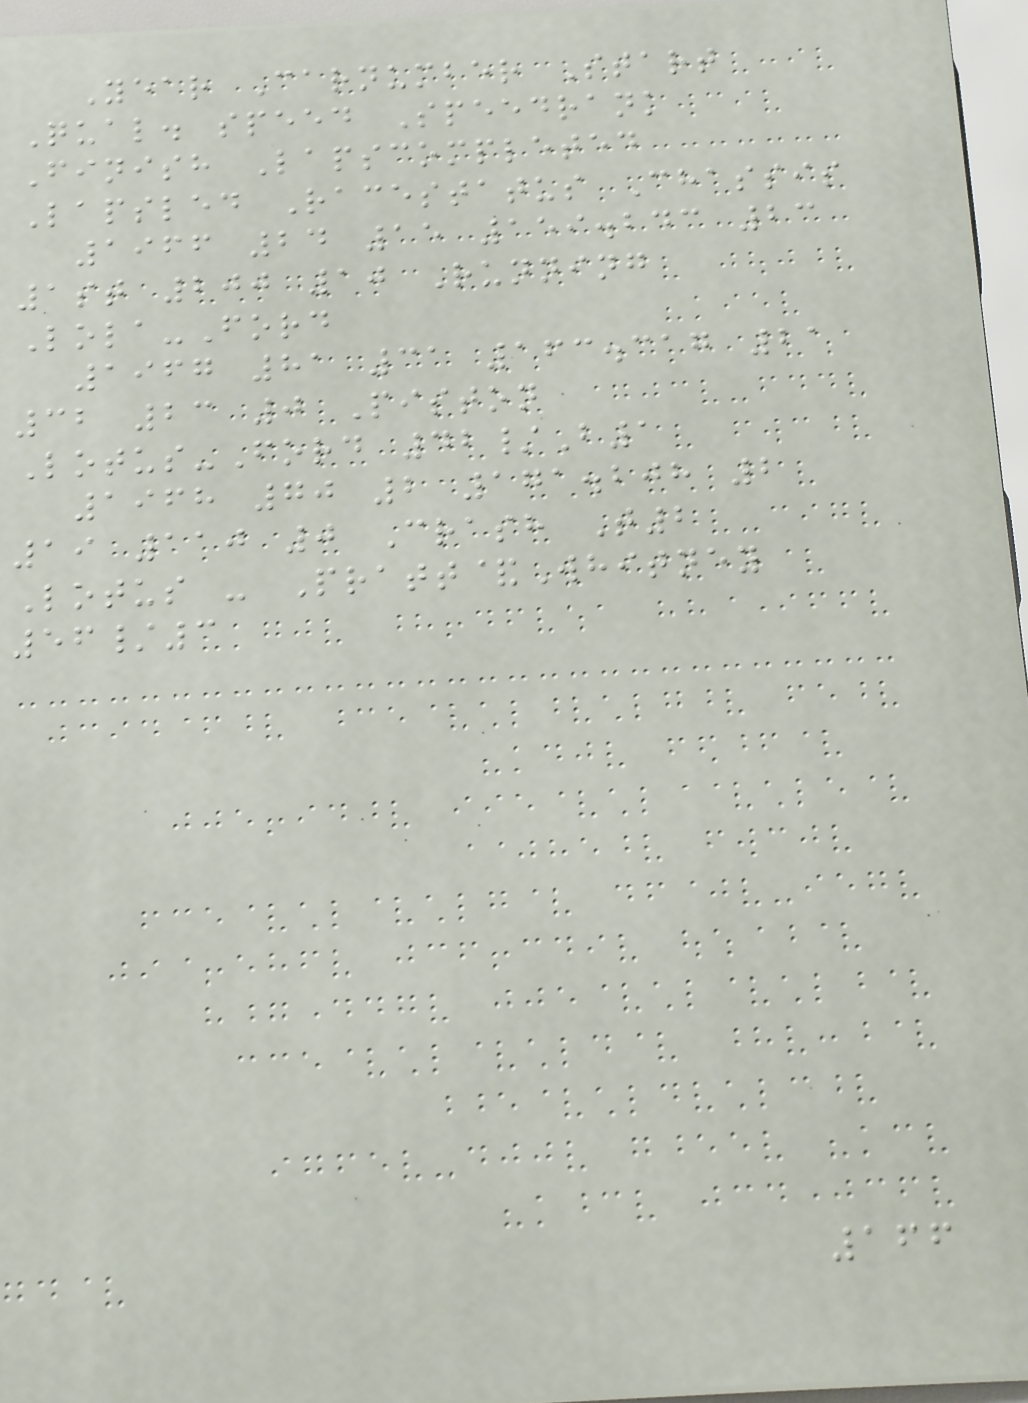Year Carnumber Start
Qual. speed Speedrank
Finish Lapscompleted
Lapsled Racestatus Chassis
1966 24 15 159.243 23
1st 200 10 Running
Lola-Ford
1967 81 31 163.317 21
32 23 0 Piston
Lotus-Ford 42/B1
1968 70 2 171.208 2
19 110 0 Crash T2
Lotus - Pratt&Whitney
56/3
166
